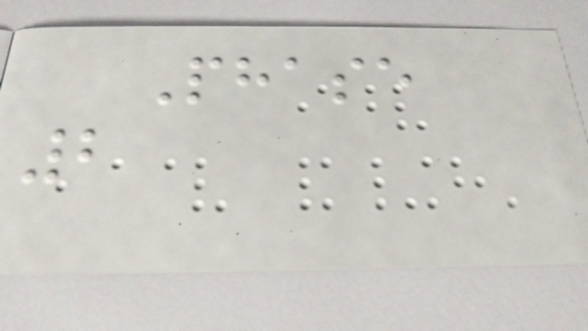Phase
2
